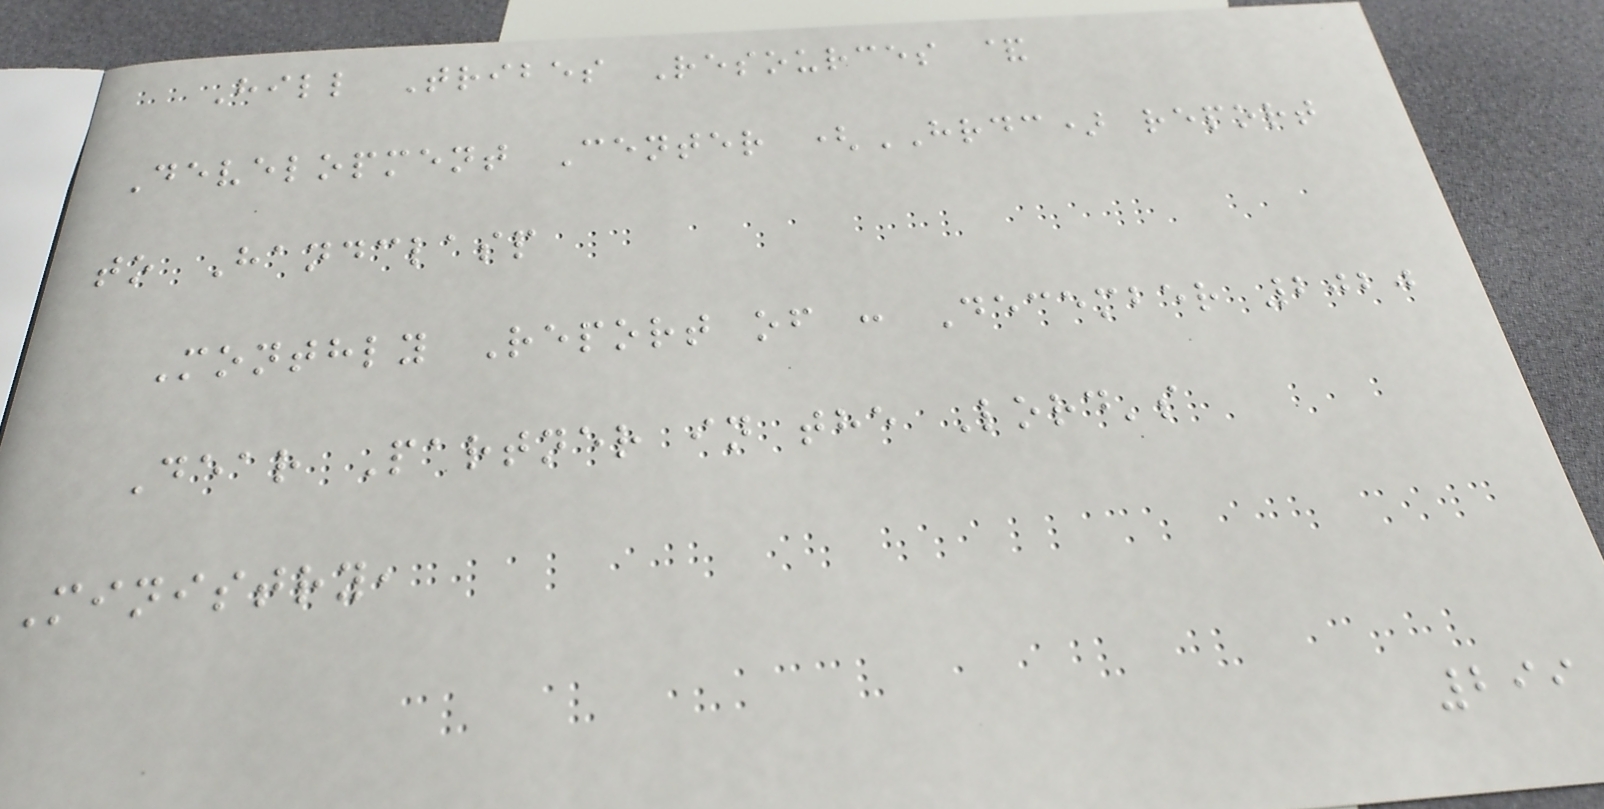Hill Tribes Resources &
Development Center (HRDC) report
to Handclasp
Monthly Report of : December 2020
Dear Partner in the Lord's
Ministry,
299
